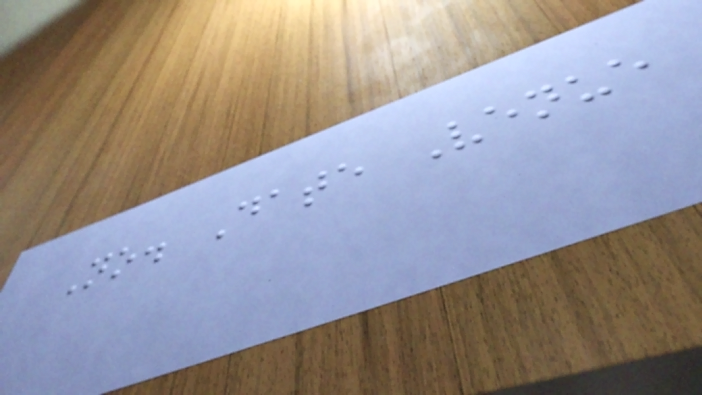No. Date Venue
